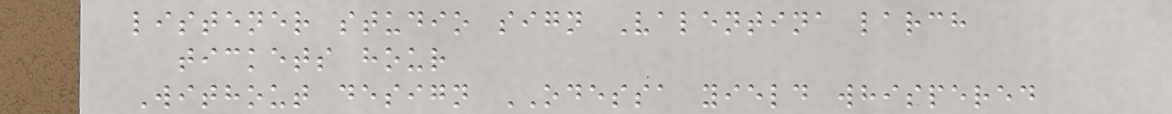listener studio sign Valentina larch
tickets hour
Without design ODESSA yield whispered
